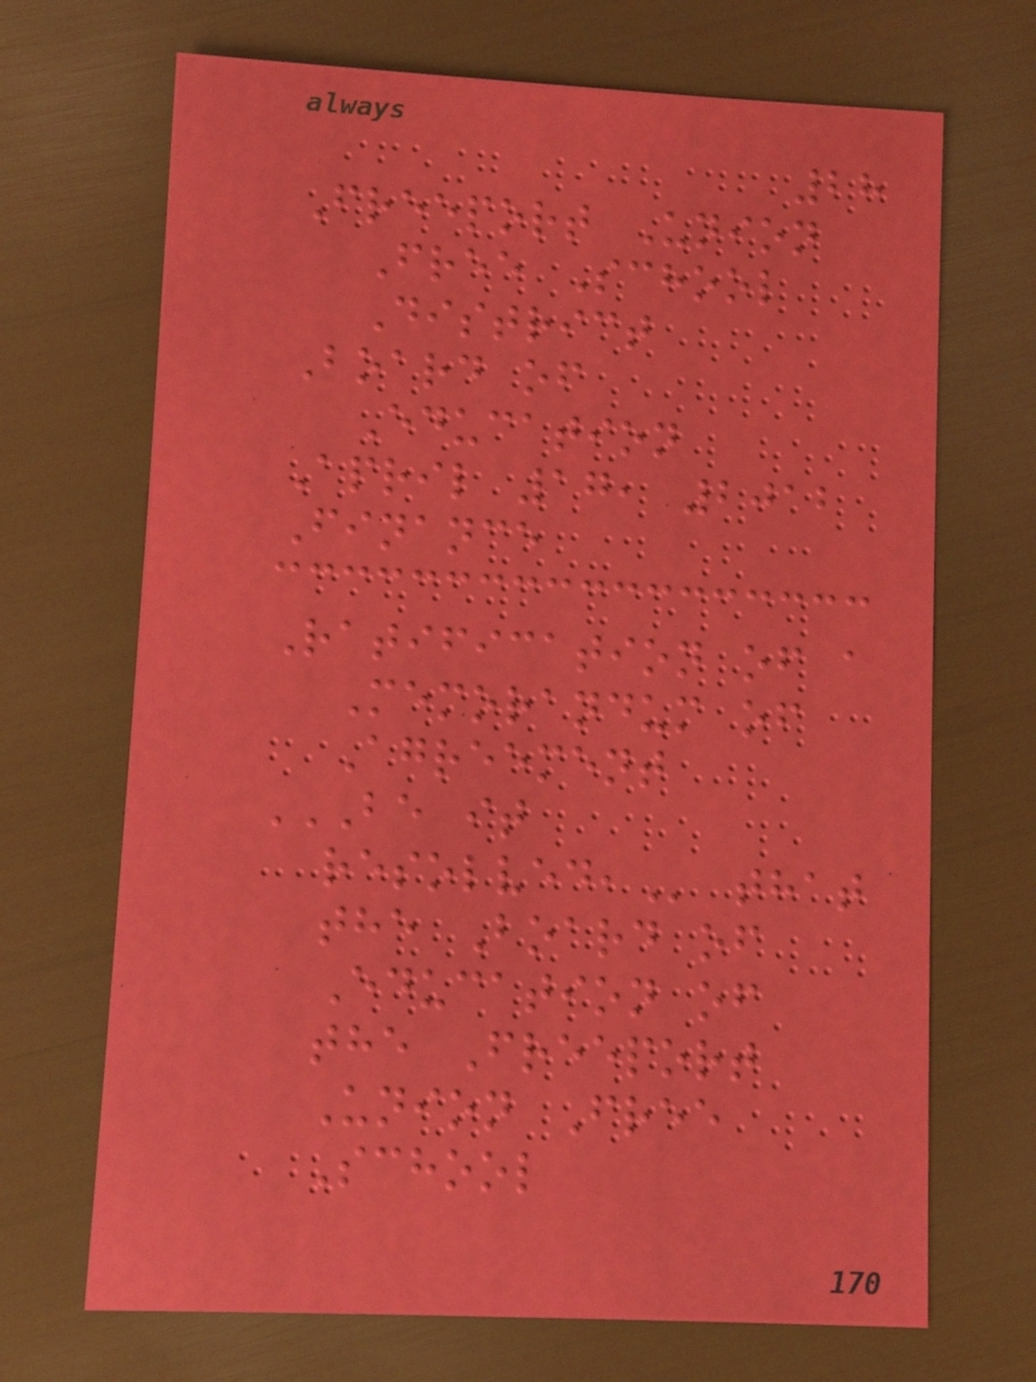28
Freeport Union
Free School
District
Board of
Education
April 17, 2012
Finance
Ratification of a
Memorandum of
Agreement
BE IT
RESOLVED, that
the Board of
Education of
the Freeport
Union Free
School
